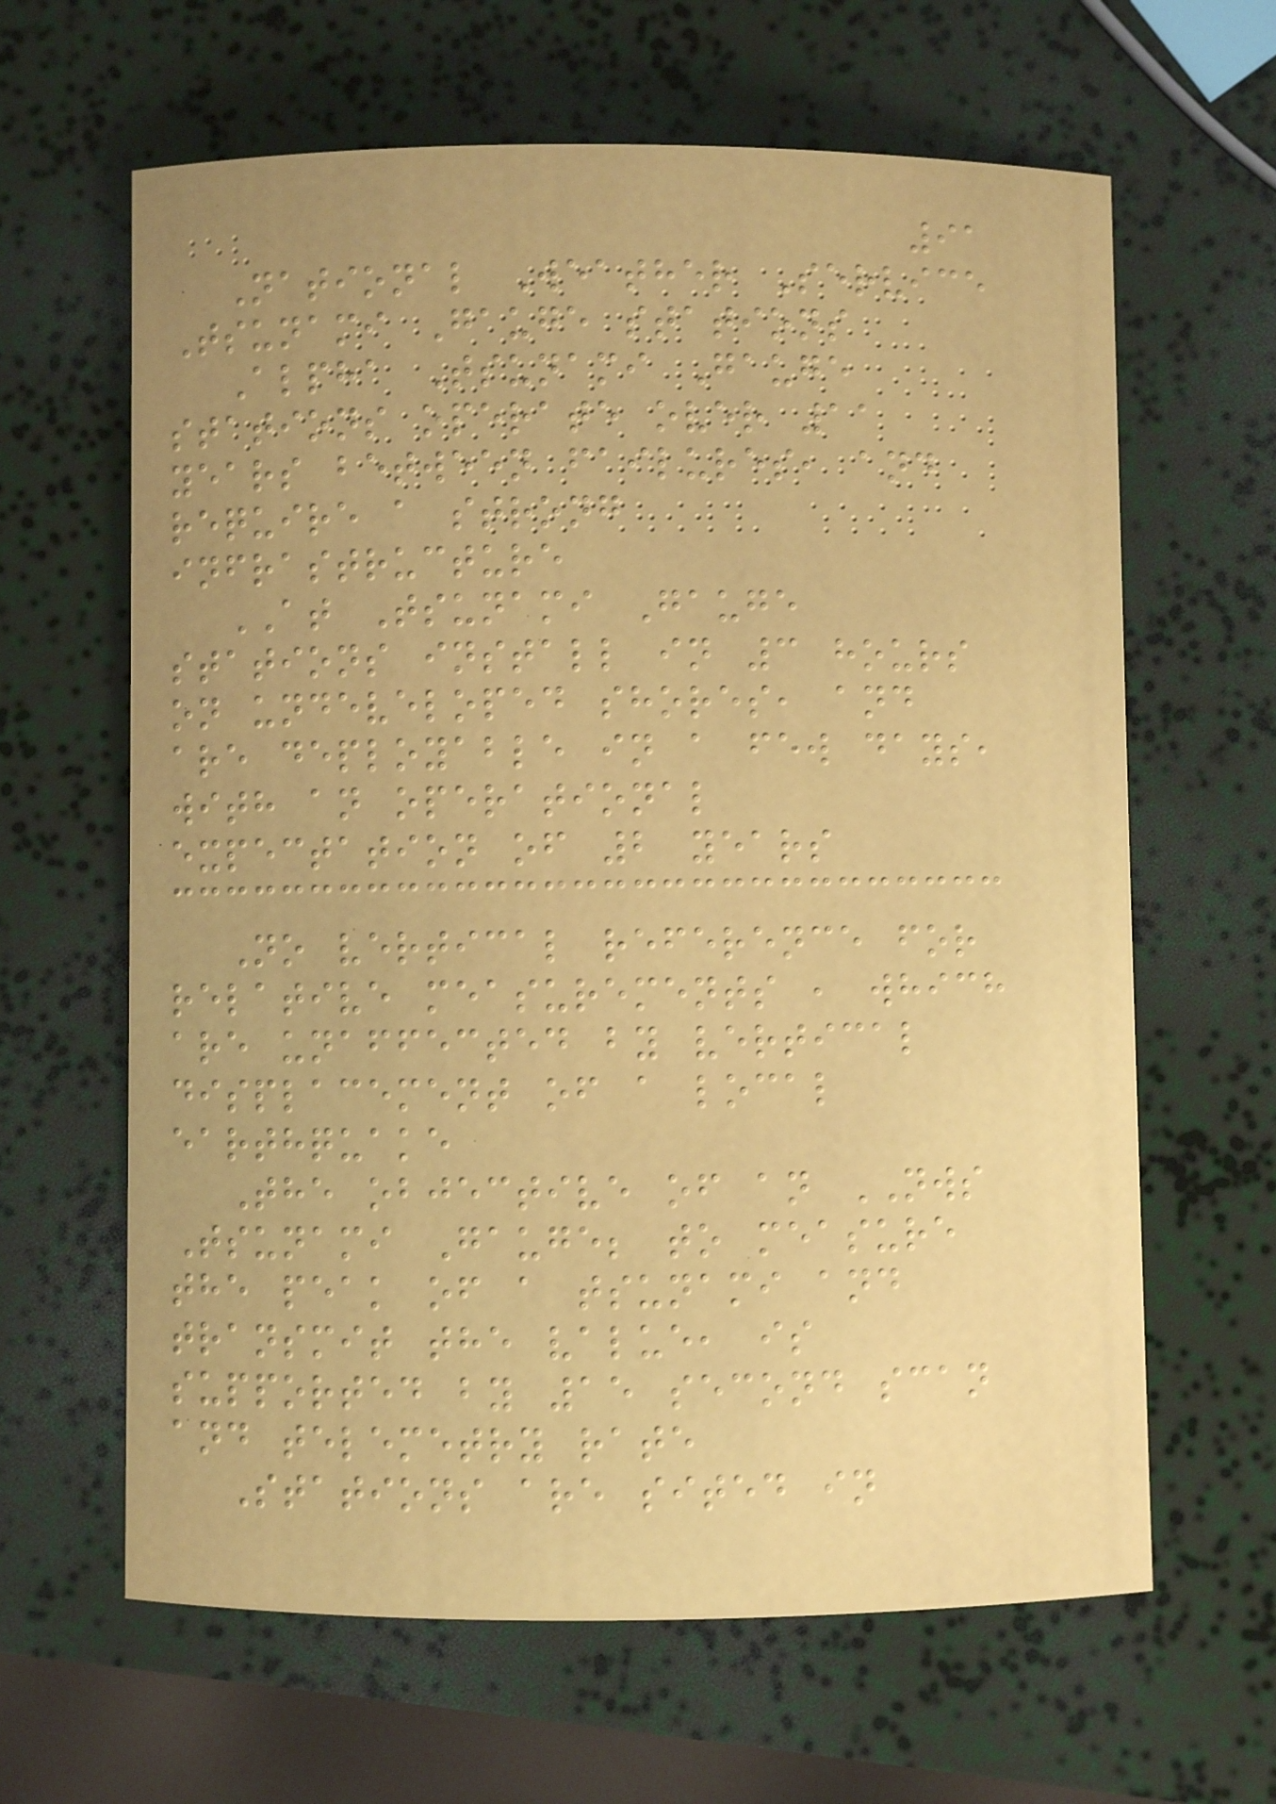91
National Weather Service
Tsunami Gauge stations
Alpha Tsunami Gauge
stations operate over 11
years between failures, and
require a strong
infrastructure
AT Tsunami Gauge
stations install in 3 hours
on undeveloped shores, and
are deployable in a few days,
with an operational
expectation of 2 years
No vertical reference for
relative measurements , which
are unaffected by vertical
displacement of a local
earthquake
The objective of an NWS
Tsunami Gauge; to measure
the peak of a tsunami and
transmit the value, is
supported by 15 second scan
and telemetry rate
Stations are sited in
